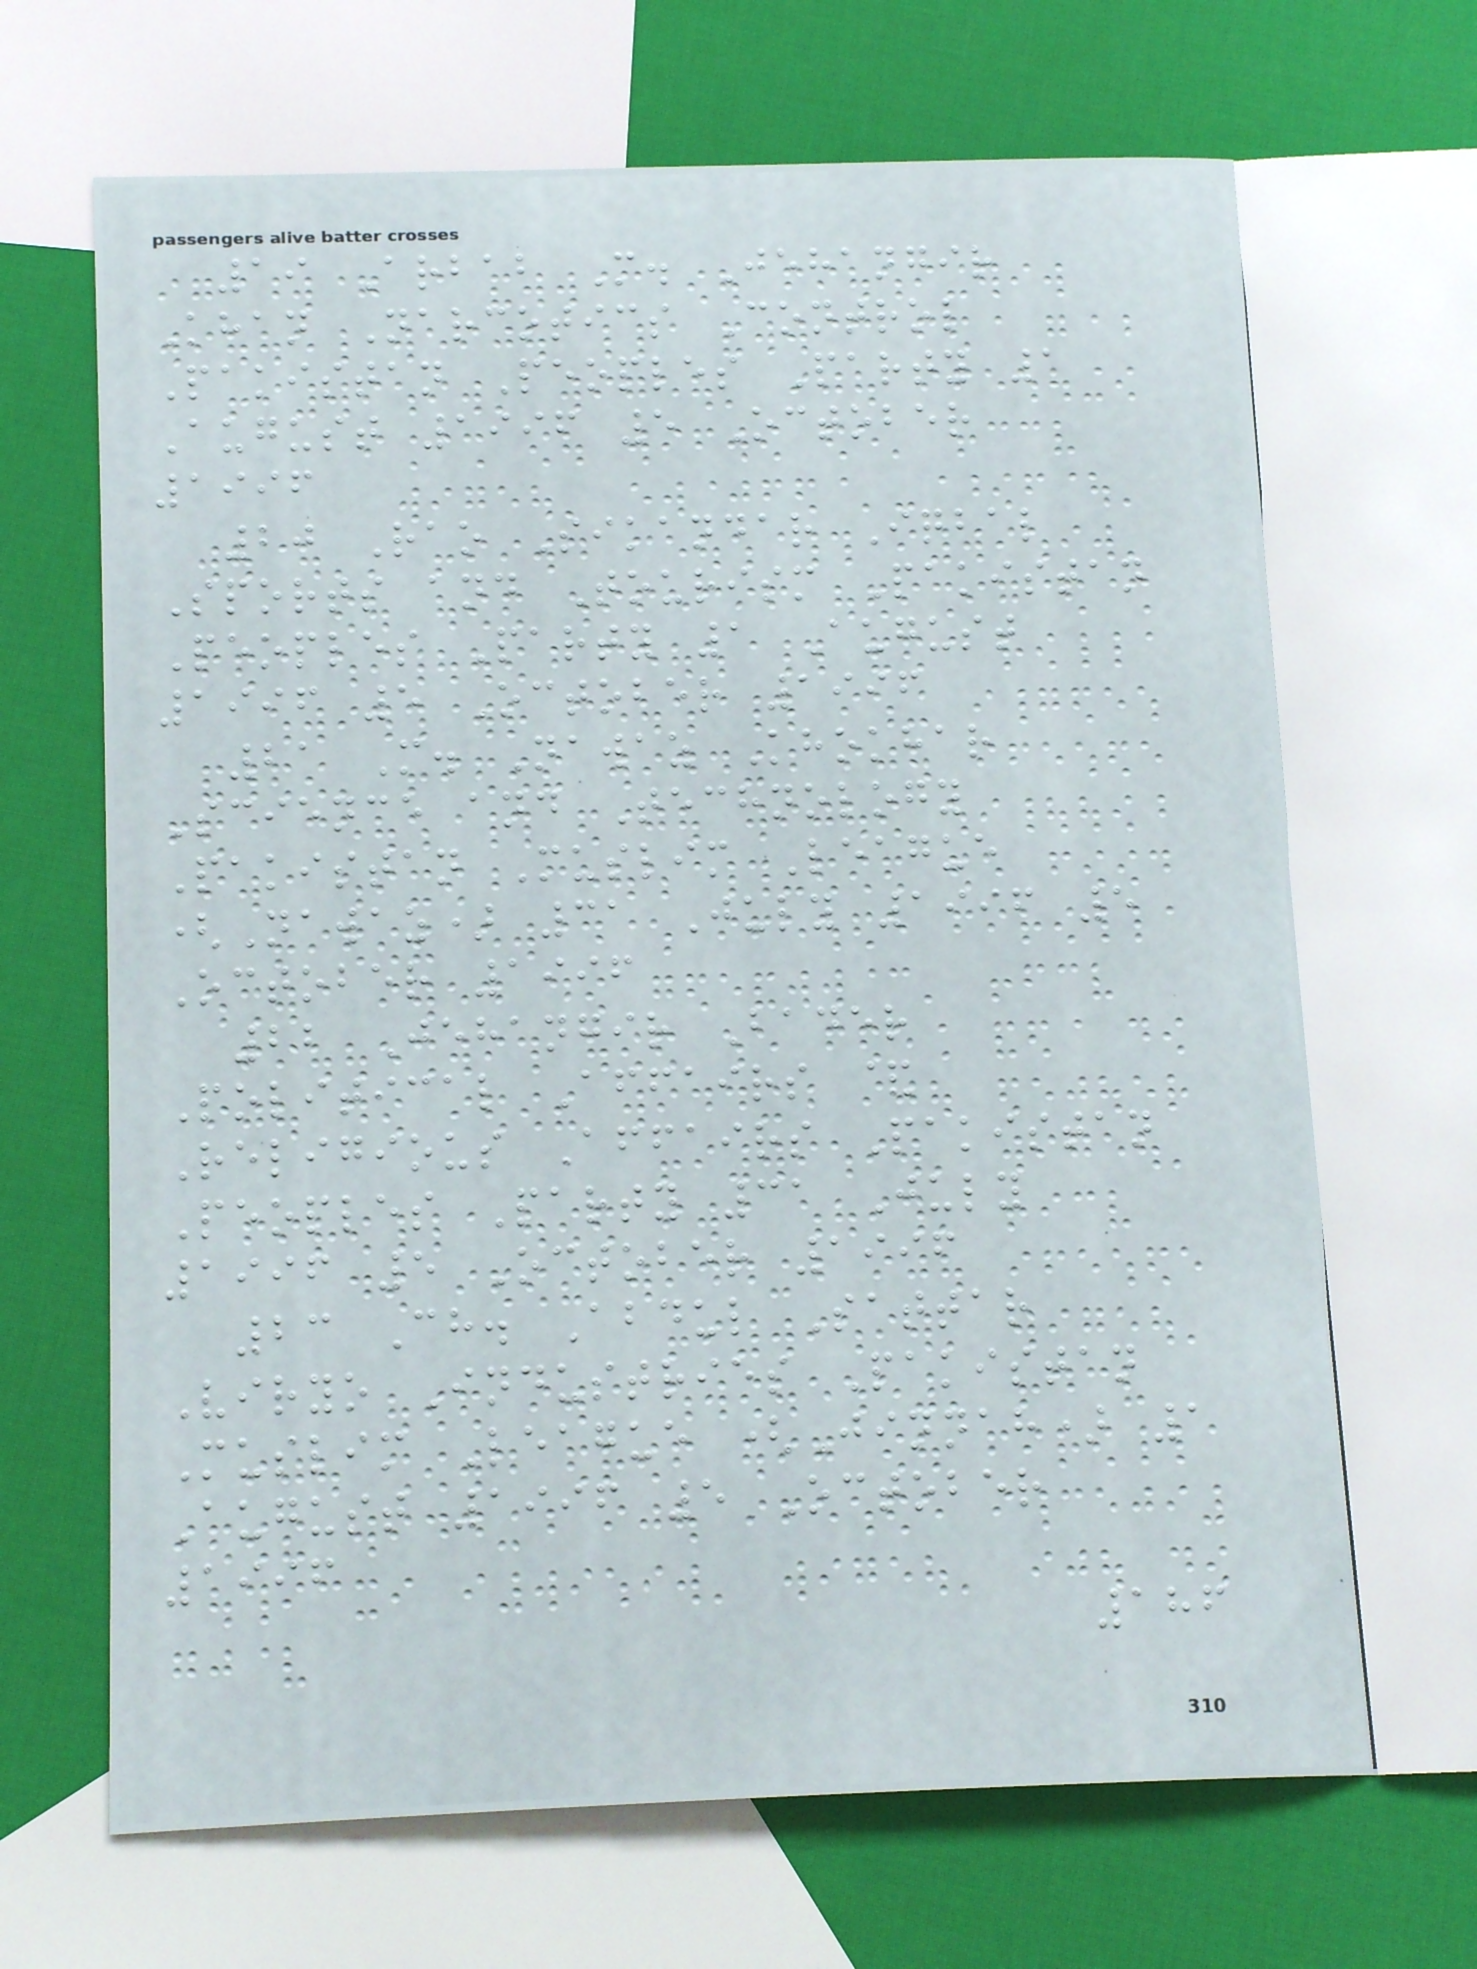19 Arbab M. Jehangir
Khan Narcotics Control
Pakistan Peoples Party 1
August 1996 5 October
1996
20 Rao Sikandar Iqbal
Sports and Tourism Pakistan
Peoples Party 1 August
1996 5 October 1996
21 M. Nawaz Khokhar
Science and Technology
Pakistan Muslim League
(Nawaz) 31 July 1996 5
October 1996
22 Jehangir Bader
Political Affairs &
Religious Affairs Pakistan
Peoples Party 31 July
1996 5 October 1996
23 Ch. Abdul Sattar
Viryo Industries Pakistan
Muslim League (Jinnah) 1
August 1996 5 October
1996
186
